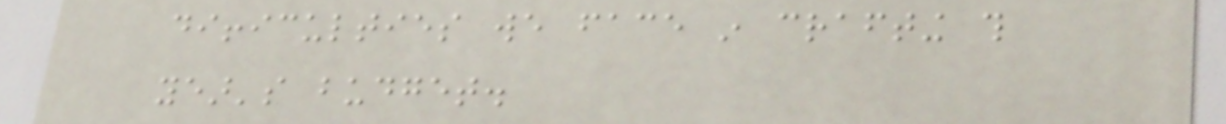difficulties we face in crafting this
year's budget.
